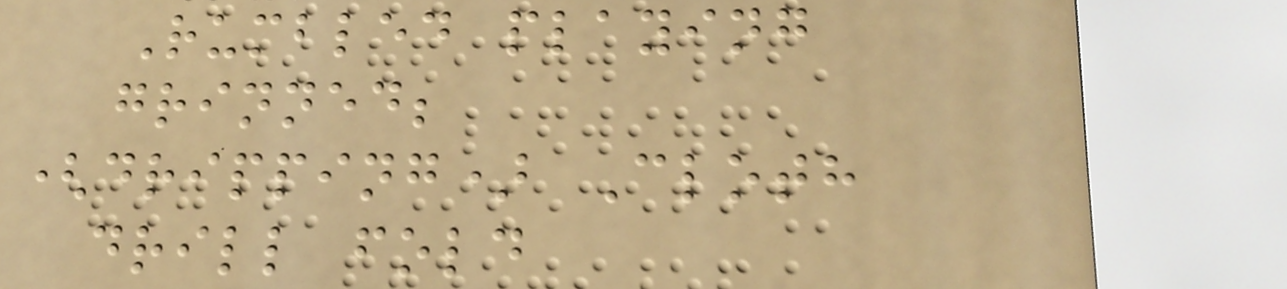Rumbled playing
grinned;
(dripping) Cloth
drill fold
